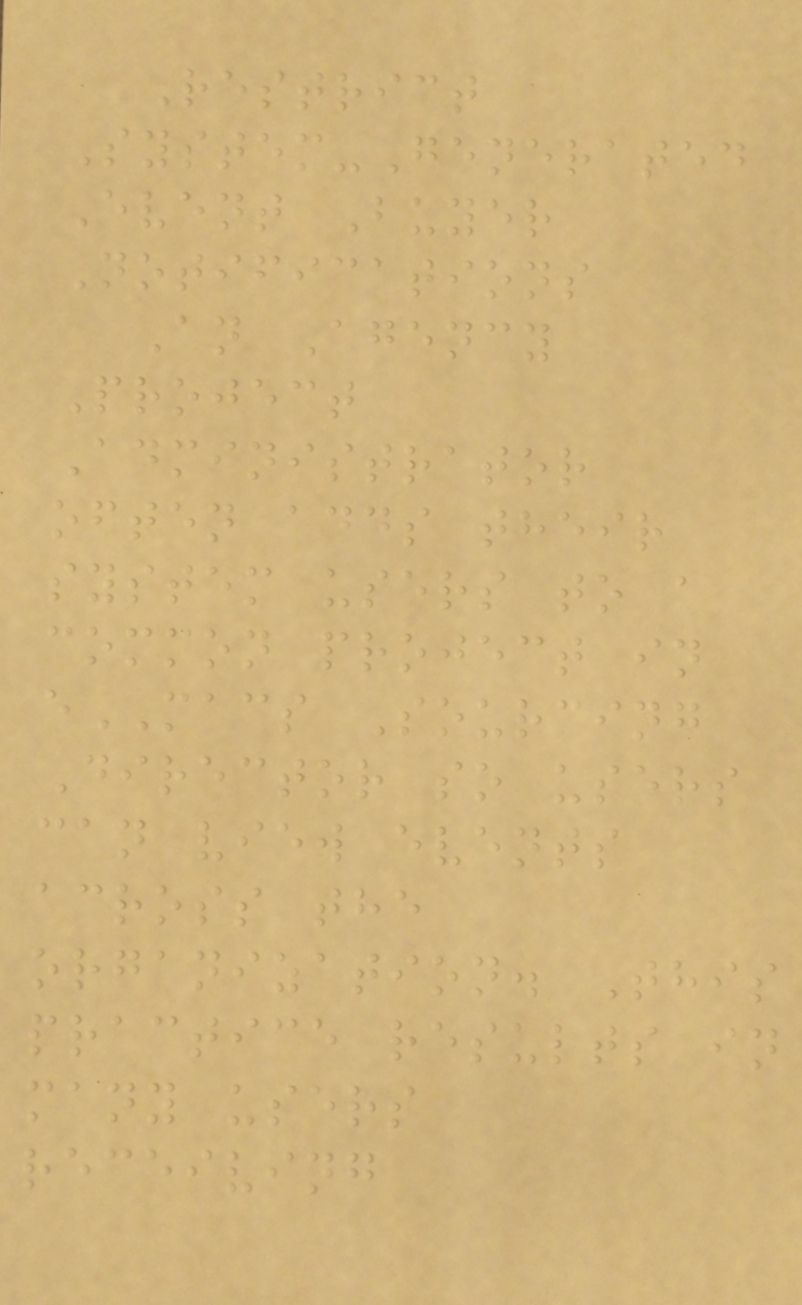Restrict
System-Generated
Event Buyer
Notifications
An Agency
Project
Administrator
often adds their
system users to a
common project in
eMACS Sourcing
Director so users
can view events
across the
organization. This
practice results in
many users
receiving
